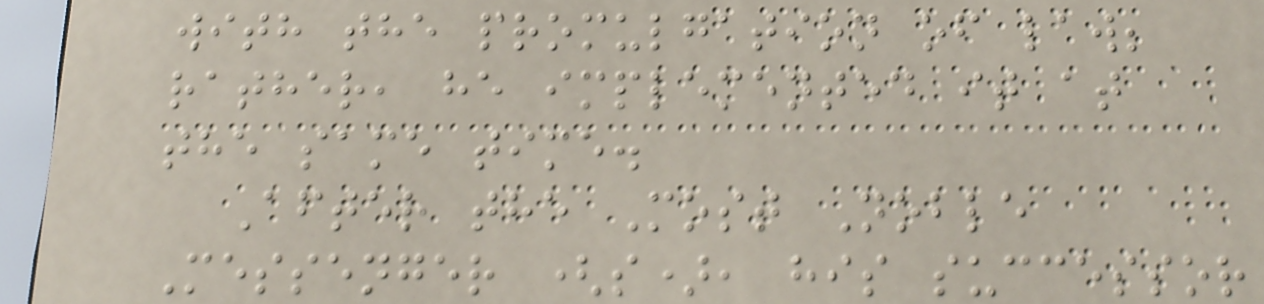with the promulgation of law;
rather, he implemented it at
the same time.
After the Most Noble
Messenger (s), his successor
